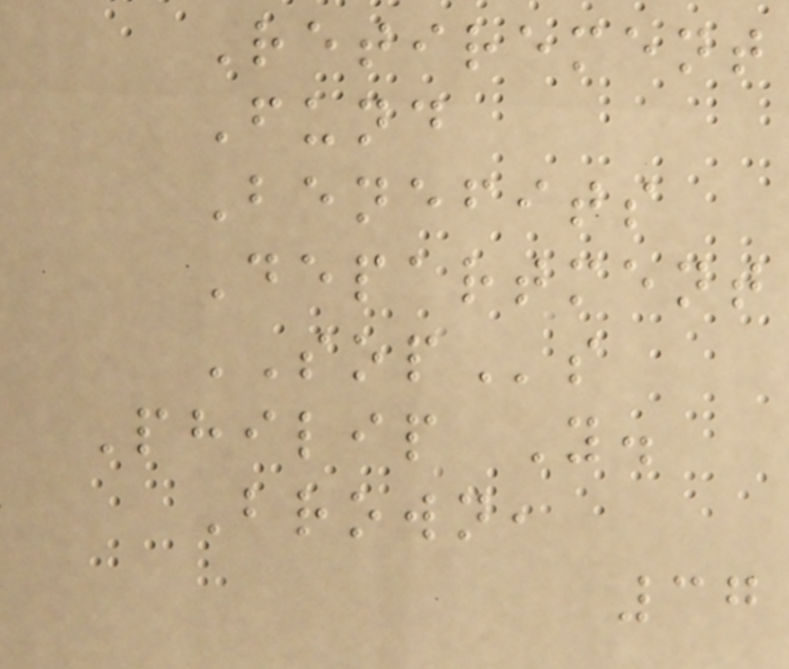Retirement
Fund
Benefits
Department
SOPs
Philip Y.
Brown,
37
